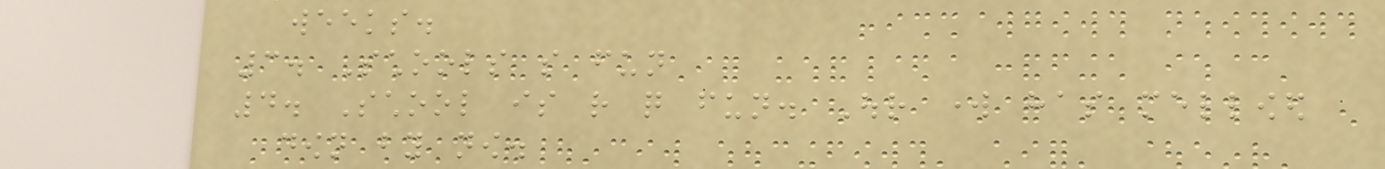weeks.
3. Schools so fun
4. School is rather quite fun. Our work has mellowed
down by now.
